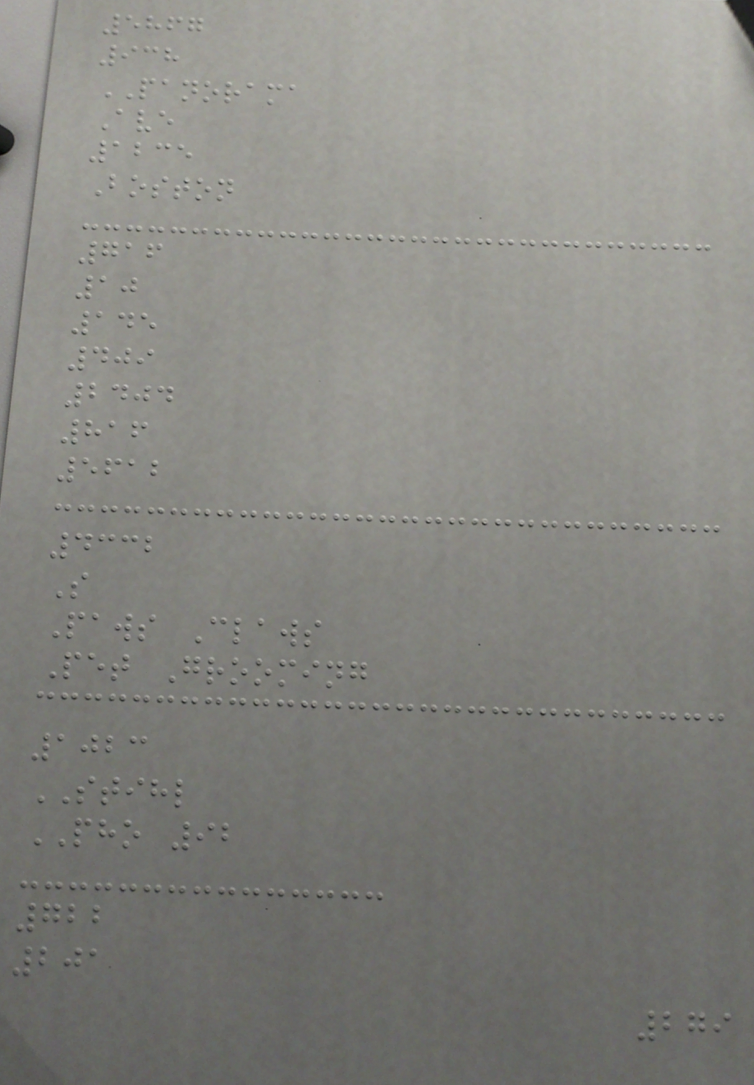5867
938
PANORAMA
Ave
1235
Boston
716
10
145
409
2404
816
5612
4332
S
Paws Claws
Pet Grooming
1023
STIHL
PHO 92
722
201
279
